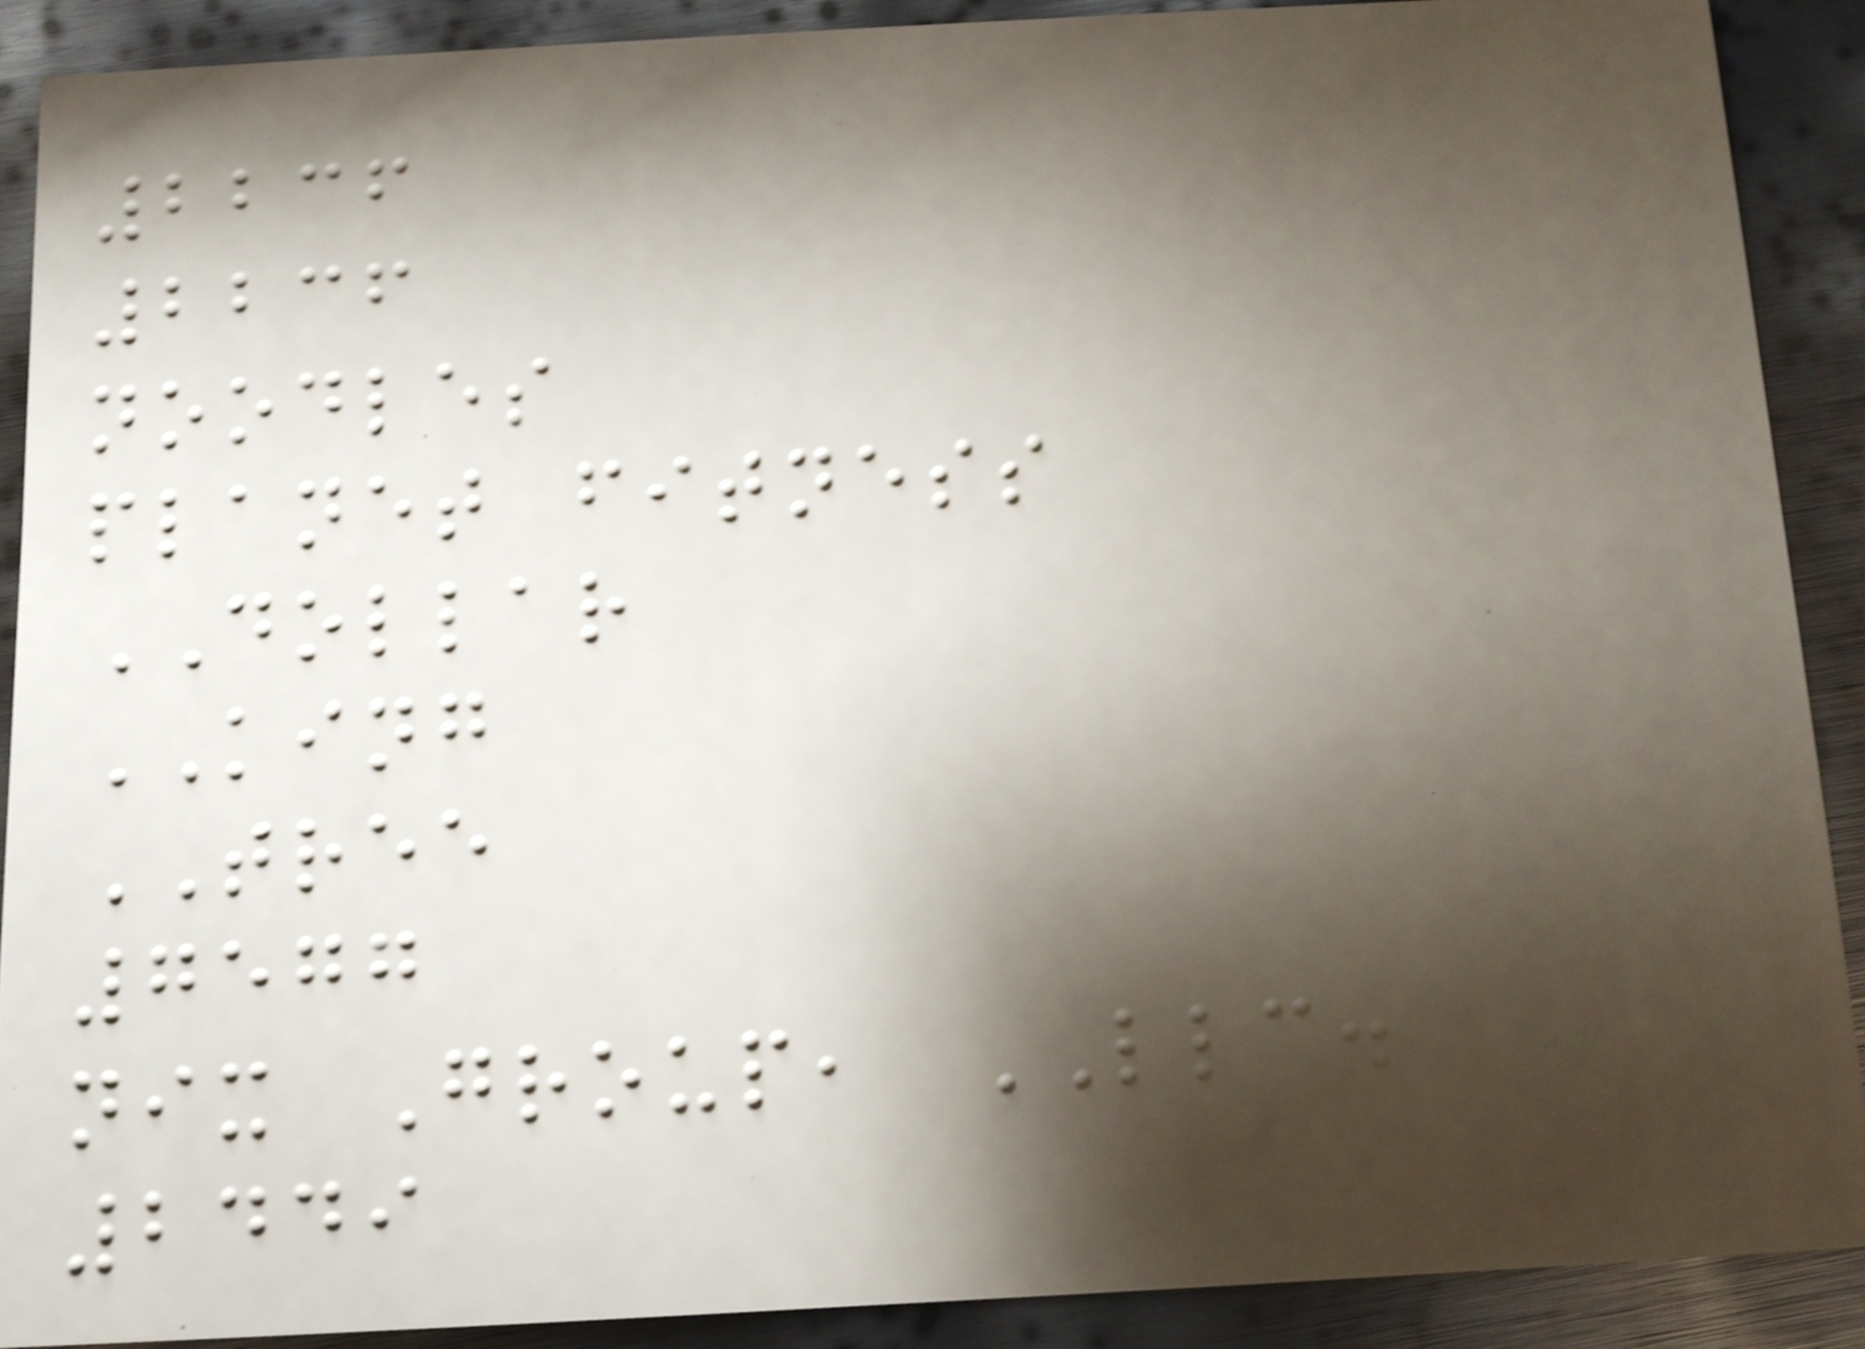2236
2236
noodles
planet fitness
DOLLAR
KING
TREE
7577
nix Group, LLC.
2449
